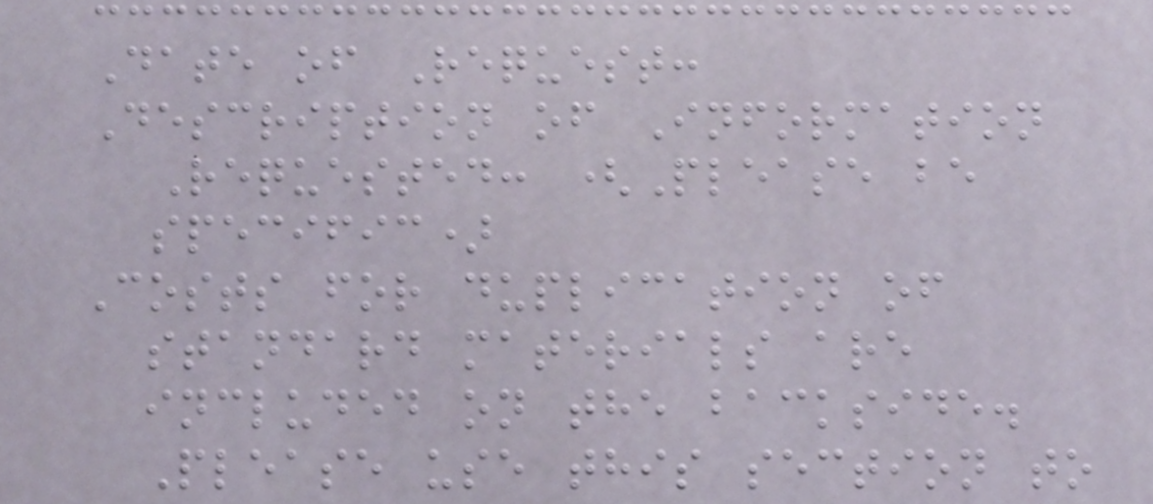Date of Request:
Description of Information
Requested: (Please be
specific)
Costs for duplication of
standard materials are
included on the backside.
Please use this section to
